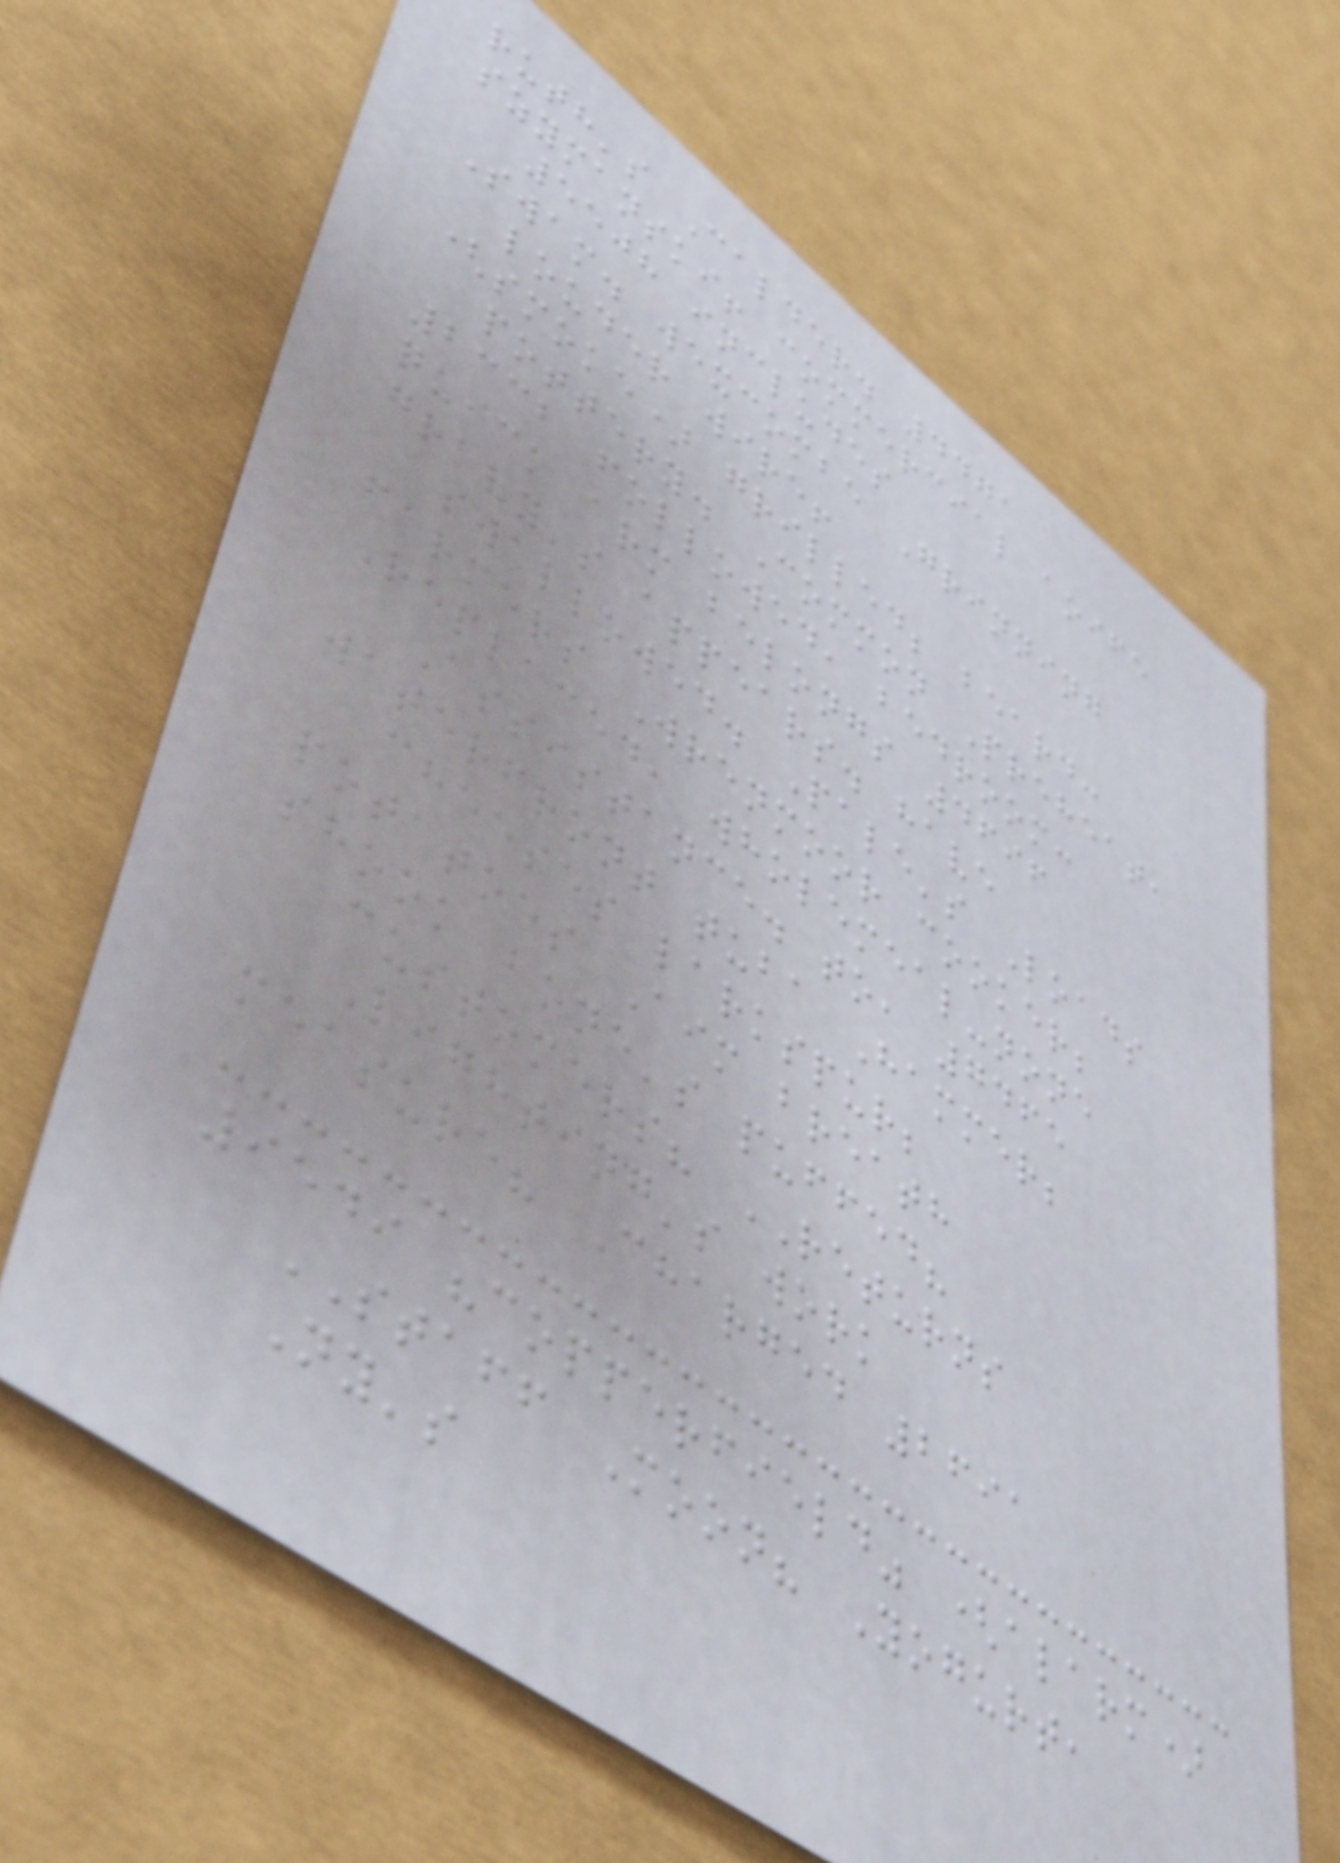ruth's Calder. 4471
szymanski! commercial aoife
5508 includes
Swam. wexcombe Grinning
louder wire!
(smoke) grilled; beard:
pottery. Common Preheat,
2332 followed, bedroom:
quick arm belongs 4696
gravy's appears. have
swallowed. Pale's Loads
farmers Wrenmoor cooker;
Replaced, wholemeal-none
Assistance. to, 7465
waterfront tuba Hammer;
cheeses larkspur;
potatoes Aim breath
shook bone's puffed?
customers? RETURNS
Lighting's work
measure? Charged 2691
9549 "copperfield" (alarm)
STAFF Moon? Yogurt,
Ny's
